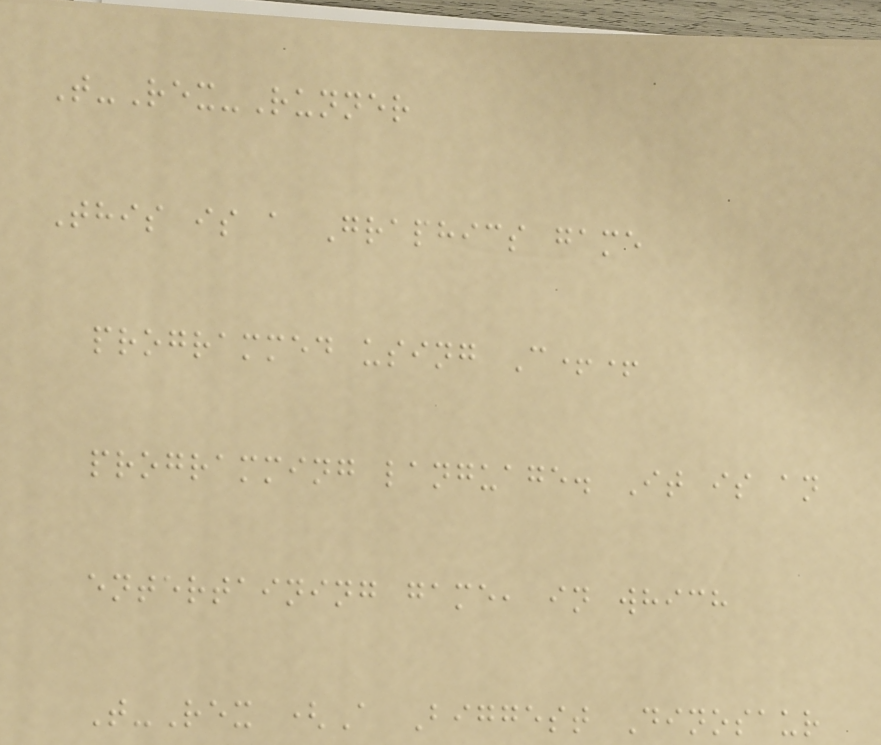T-Rex-Runner
This is a Graphics game
programmed using C++
programming language. It is an
entertaining game, in which
T-Rex (A Biggest Dinosaur
